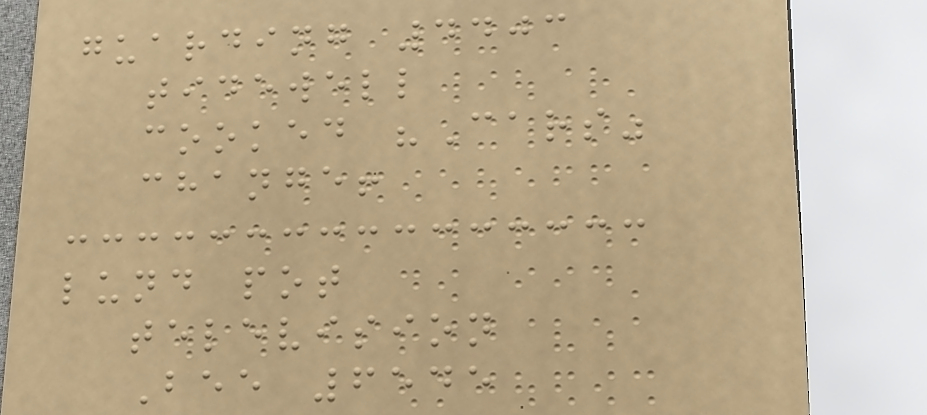guarding 4403
tidewell
cooked "Cars"
change!
lund pot
television
Bee 6545
